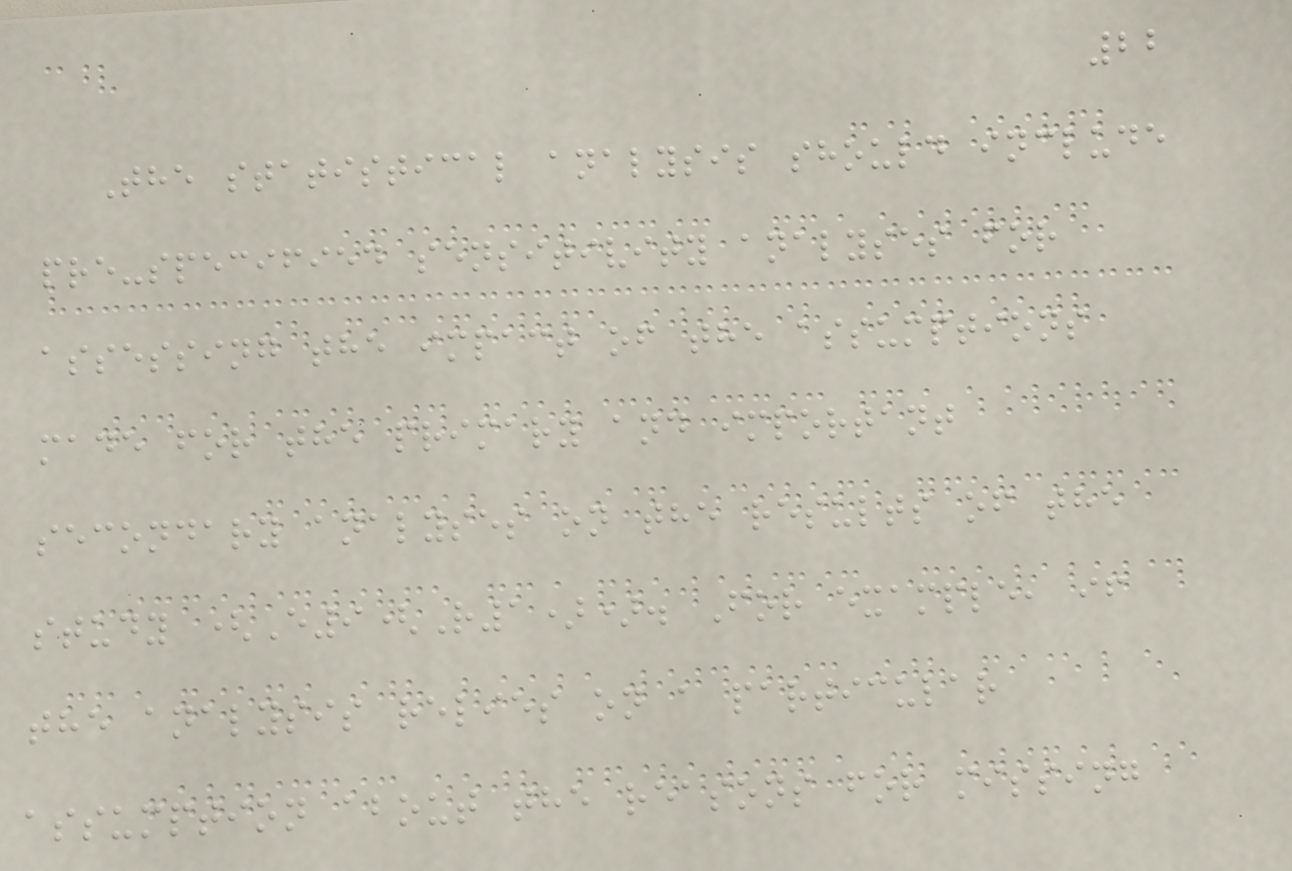22
The statistical analysis should include
pre-specified sensitivity analyses for
assessing the impact of the assumptions
made for the primary and important
secondary analyses on the results of the
study (E9(R1)). For example, if
the analysis relies on a particular
assumption about the reasons for missing
